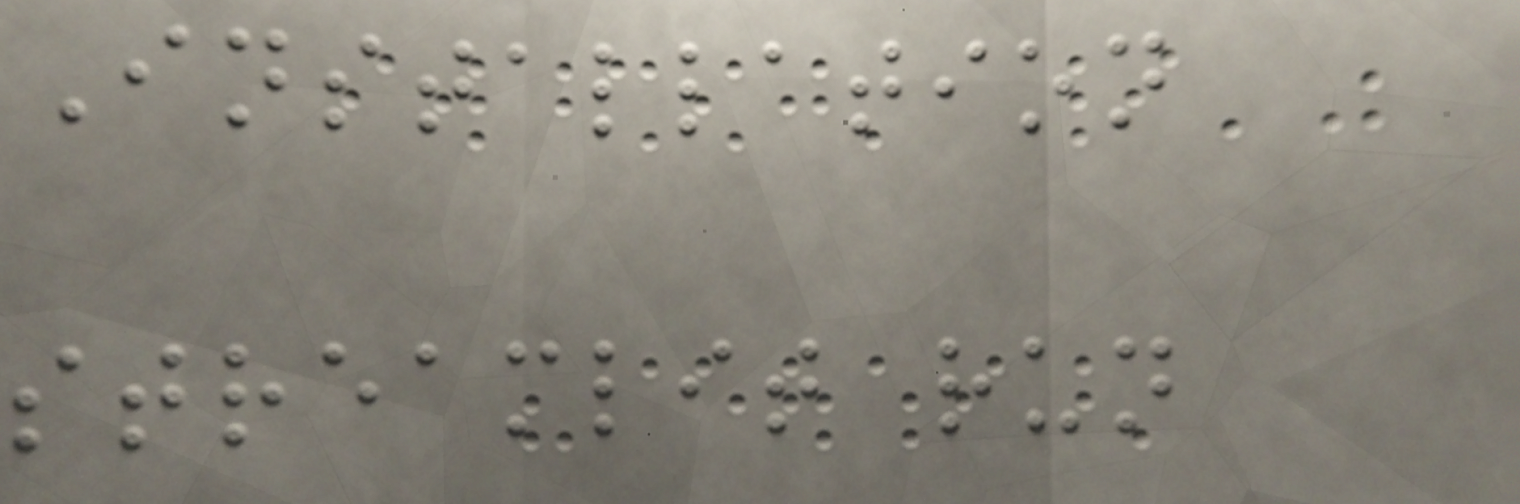Installation
streamlit run
